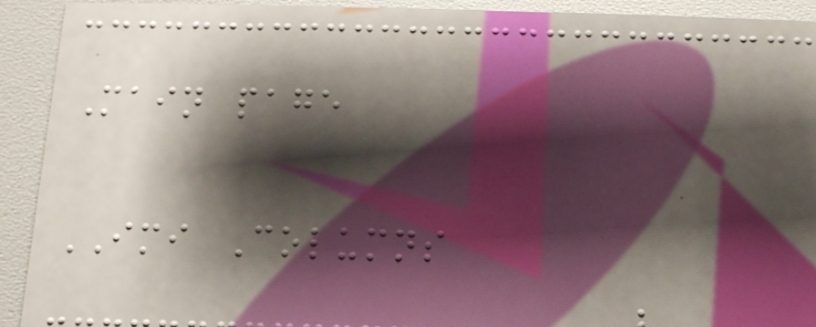Main page
IMI Columns
